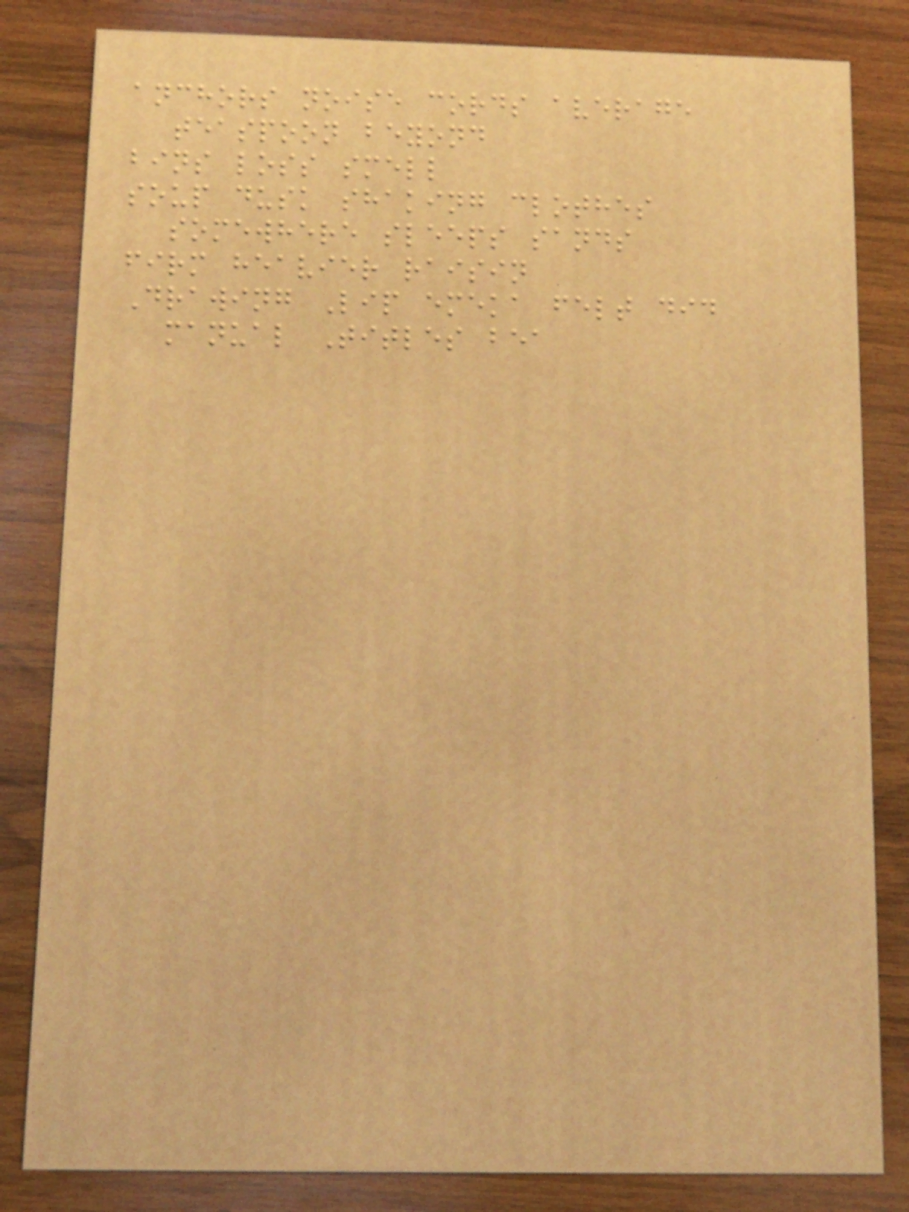anchors noise cords average
teaspoon beyond
bins loss smell
soup dusk shaking clothes
somewhere sleeps sands
firm heavier raisin
Drawing Lip emeka felt did
manual Titles bea
